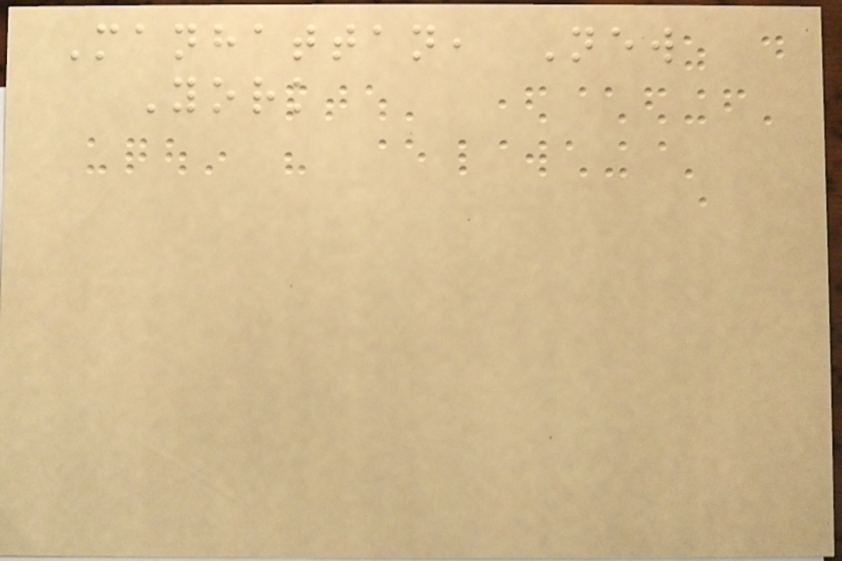Manhattan, New
York
